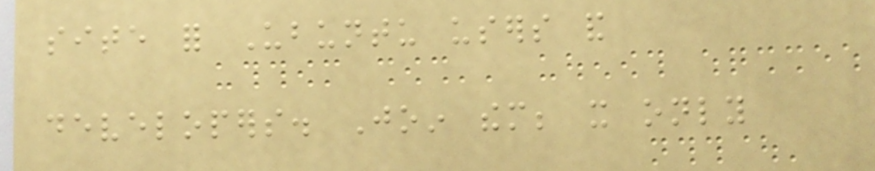site for Ubuntu users and
developers. Join them; it only
